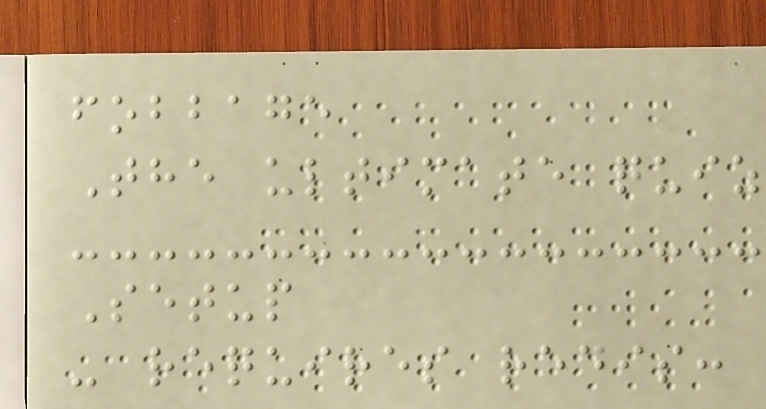fobbage
The ultimate quiz
Setup
- requires redis:
